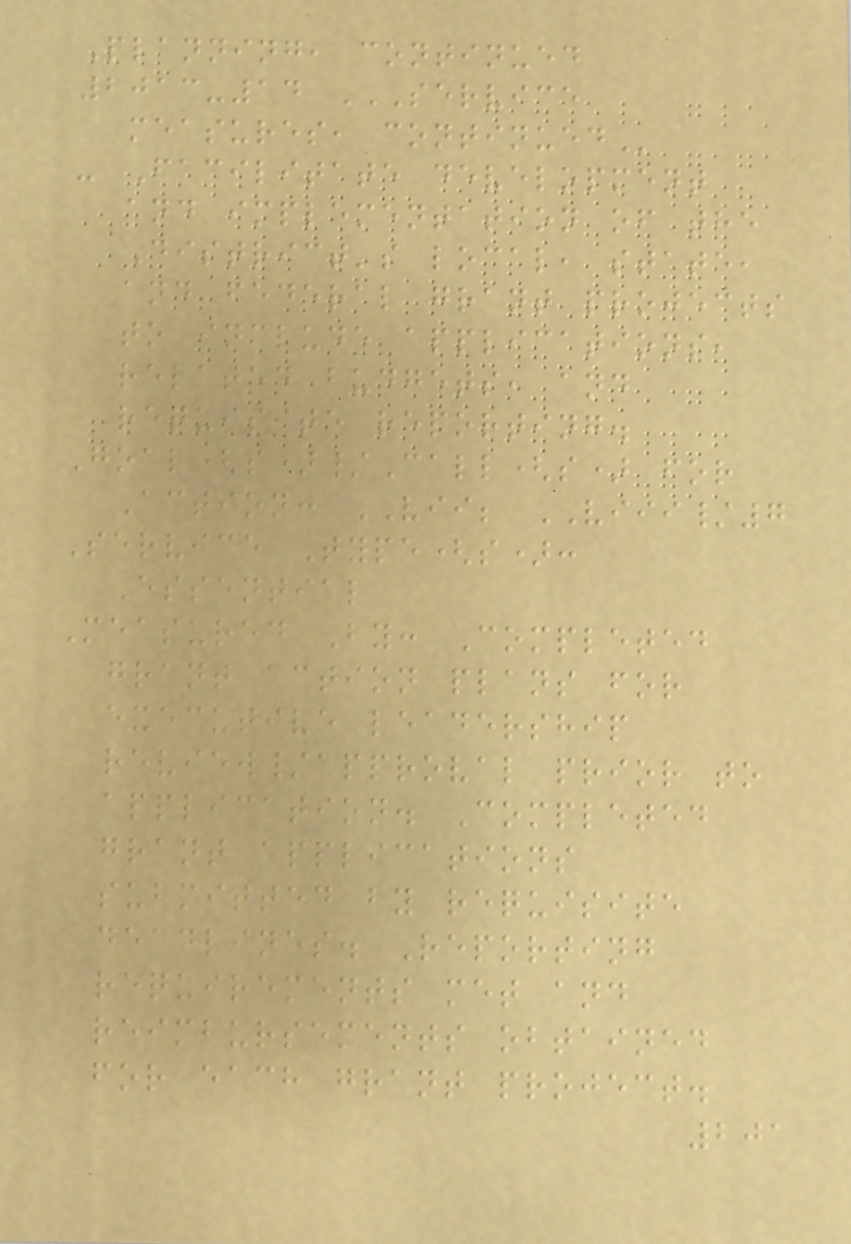Planning, continued
2013-14 SERVICE
MEASURES, CONTINUED
- Facilitate development
and implementation of the
District's local, state,
and federal grant projects
to include applications,
related budgets, and
requisite reporting.
Goal(s)/Call(s) for
Action: VII; VIII/7
Service Type(s):
Essential
Measured By: Completed
grant action plans for
executive leadership
review/approval prior to
application. Completed
grant applications
submitted by requisite
deadlines. Reporting
requirements met and
reimbursements obtained
for each grant project.
201
